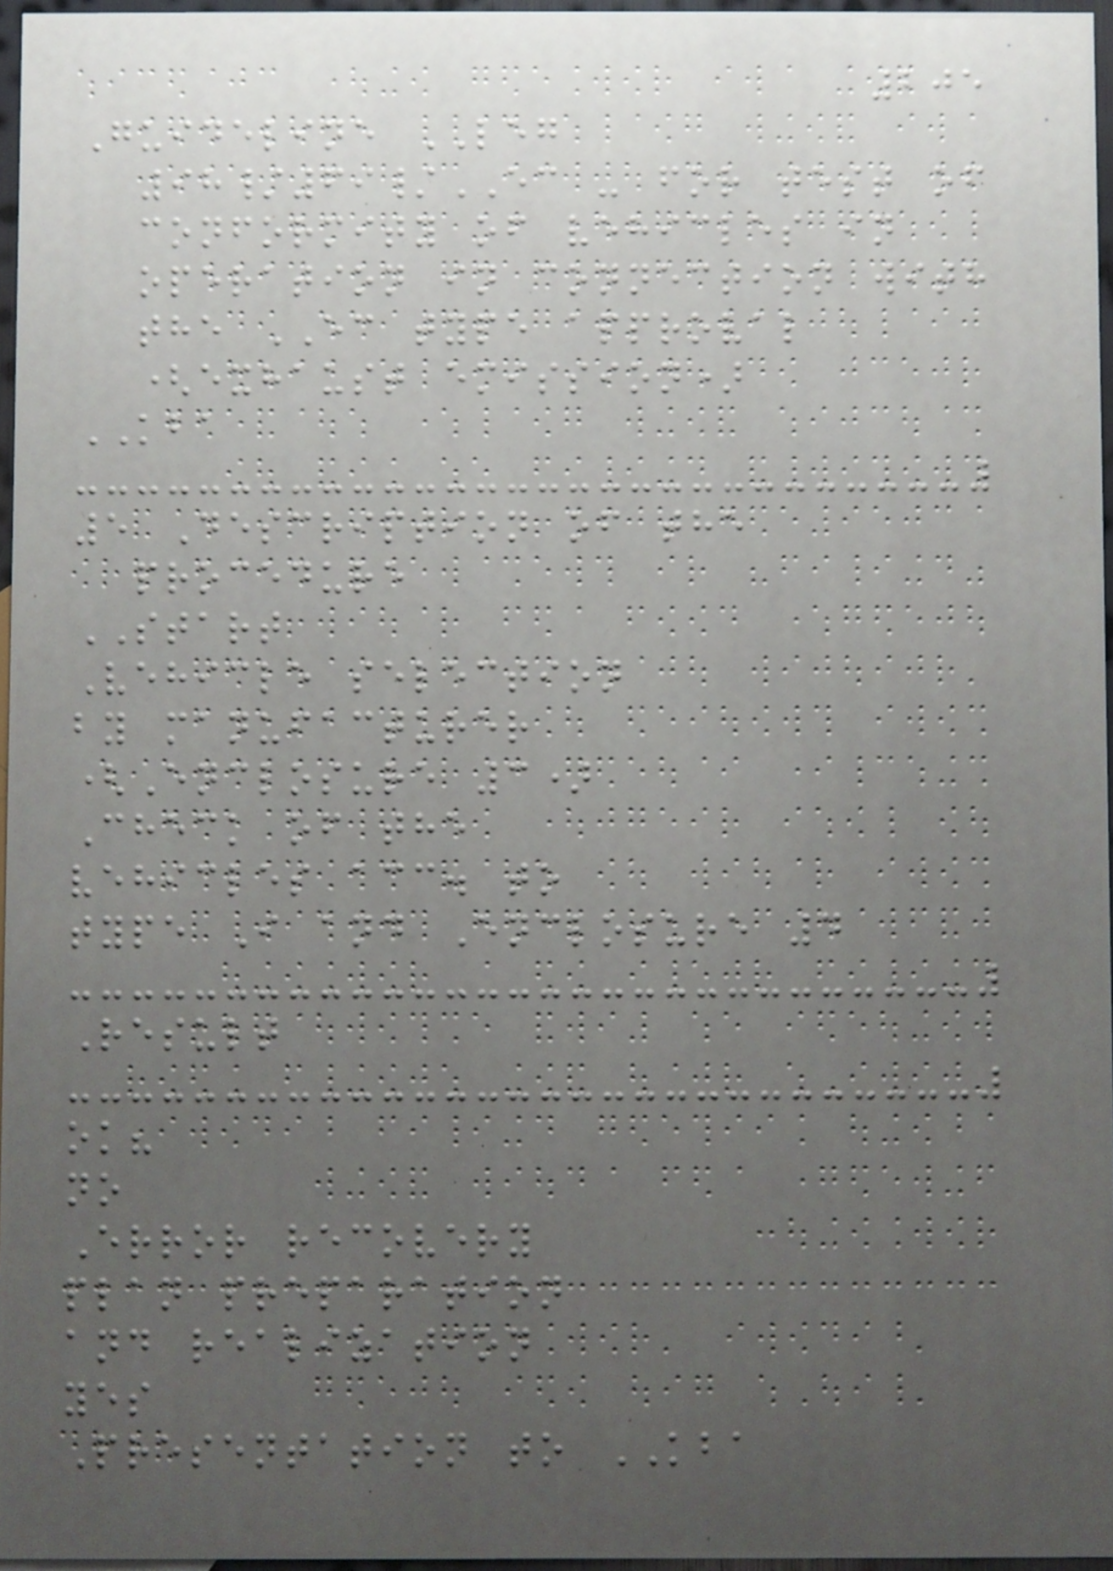205
Guideline LEG
98/69/EC - for test of
conformity of vehicles in
operation in connection with
the EC type approval
(exhaust emission)
KBA
5 Description of the
procedure
START
Vehicle selection
by manufacturer
(Enclosure 3)
Check of the
vehicles acc. to
type I and Enclosure 4
Result
ok?
no
Error recovery
plan preparation
and realization
yes
Presentation to KBA
